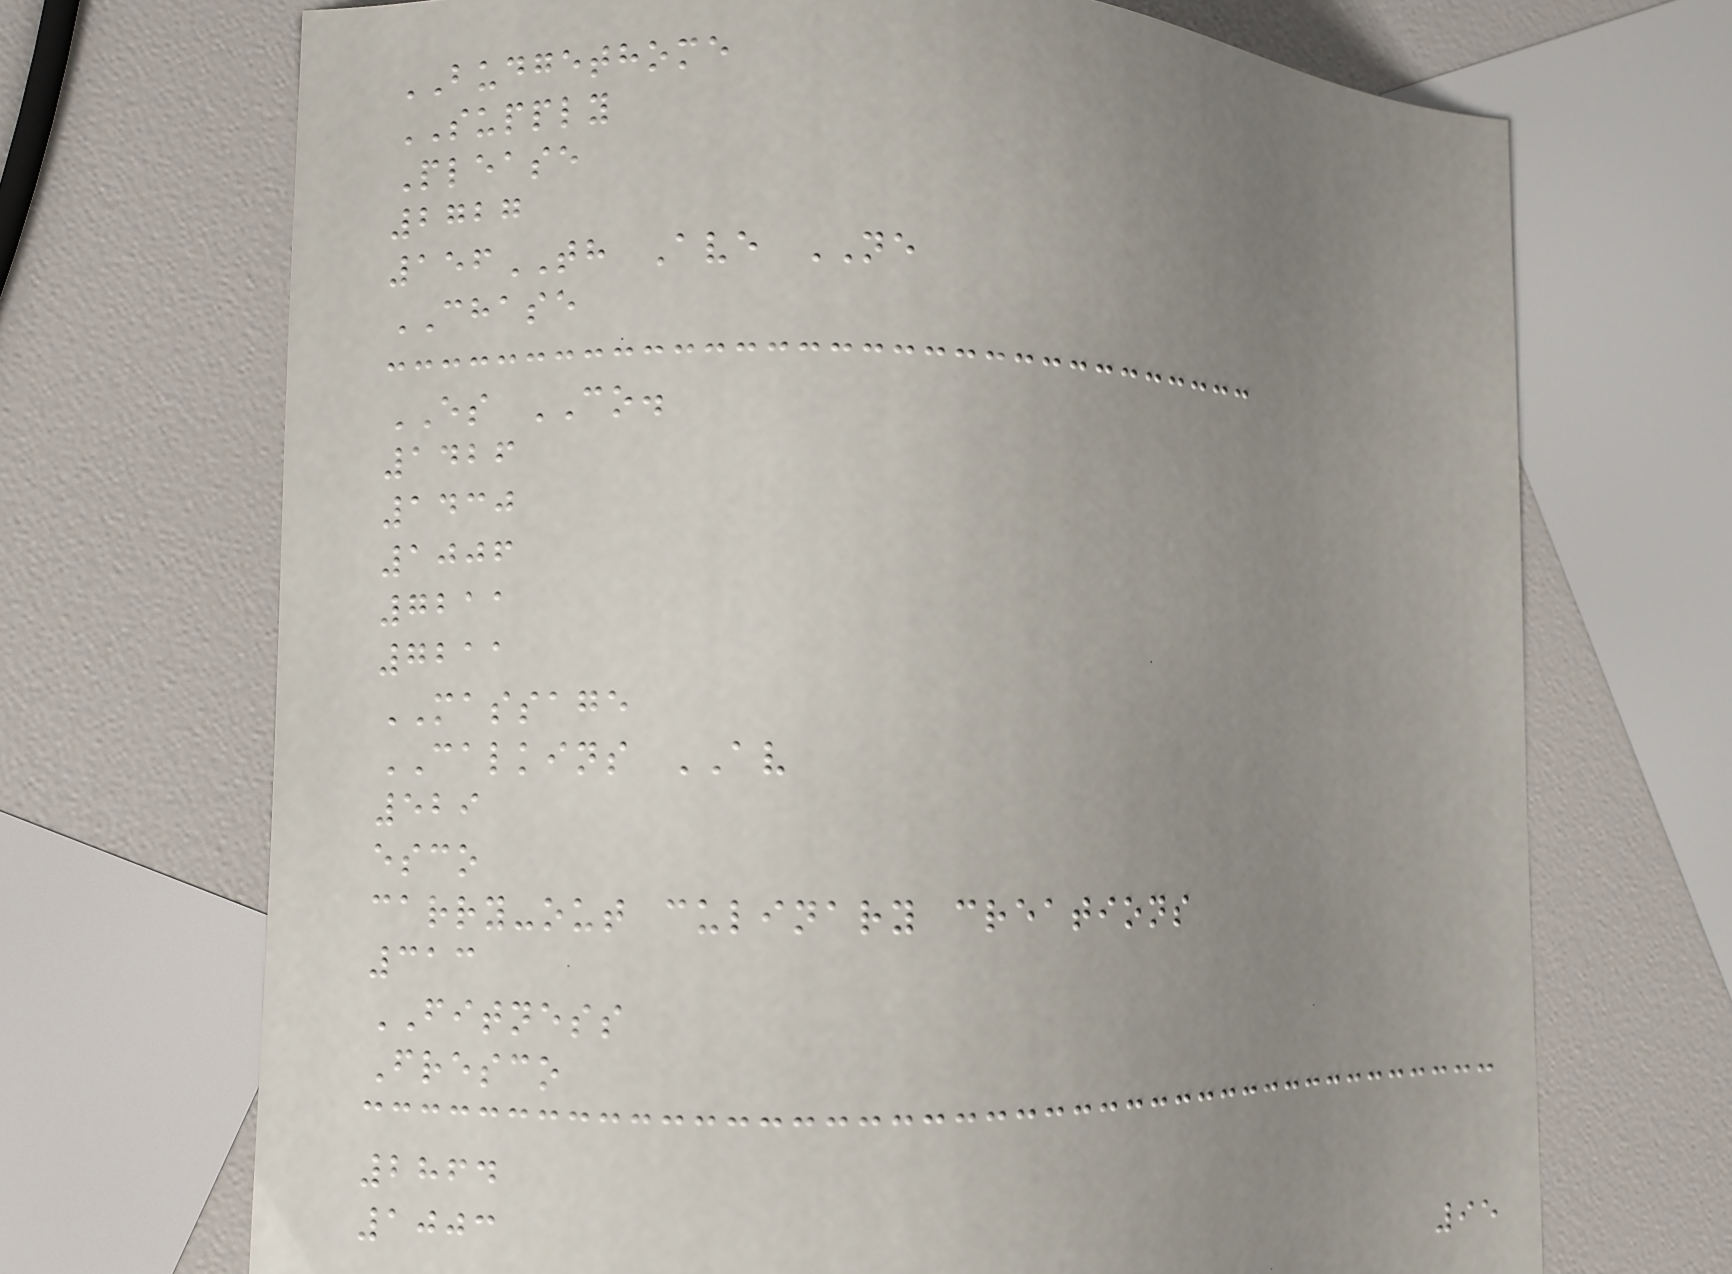BUDGETHOME
SUPPLY
Please
2727
156TH Ave NE
CHASE
ES CO.
1426
1430
1006
7211
7211
MASSAGE
CALKINS AV
529
esco
carry-out culinary creations
313
FITNESS
Fresco
2864
1003
95
